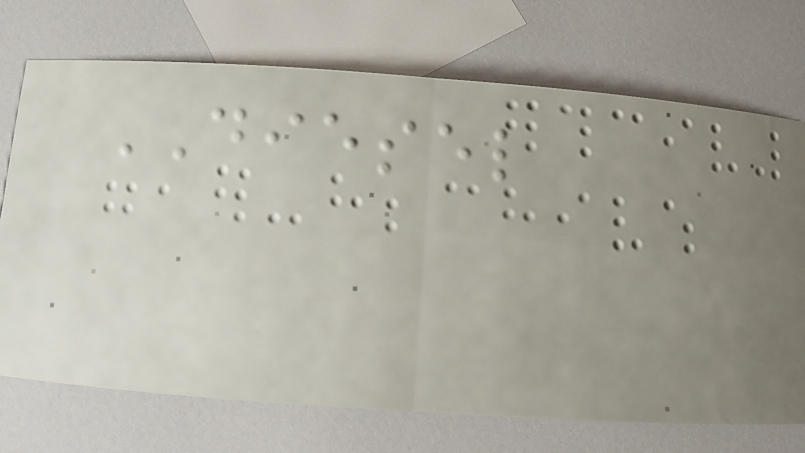DIESEL
